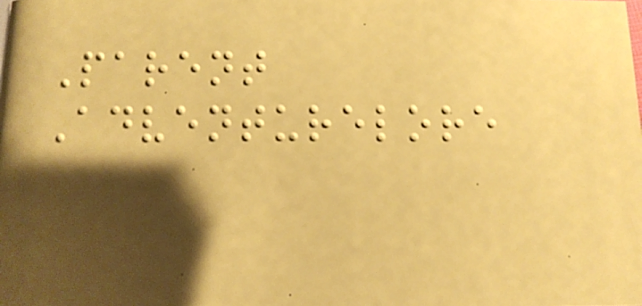Parent
Adventurelore
